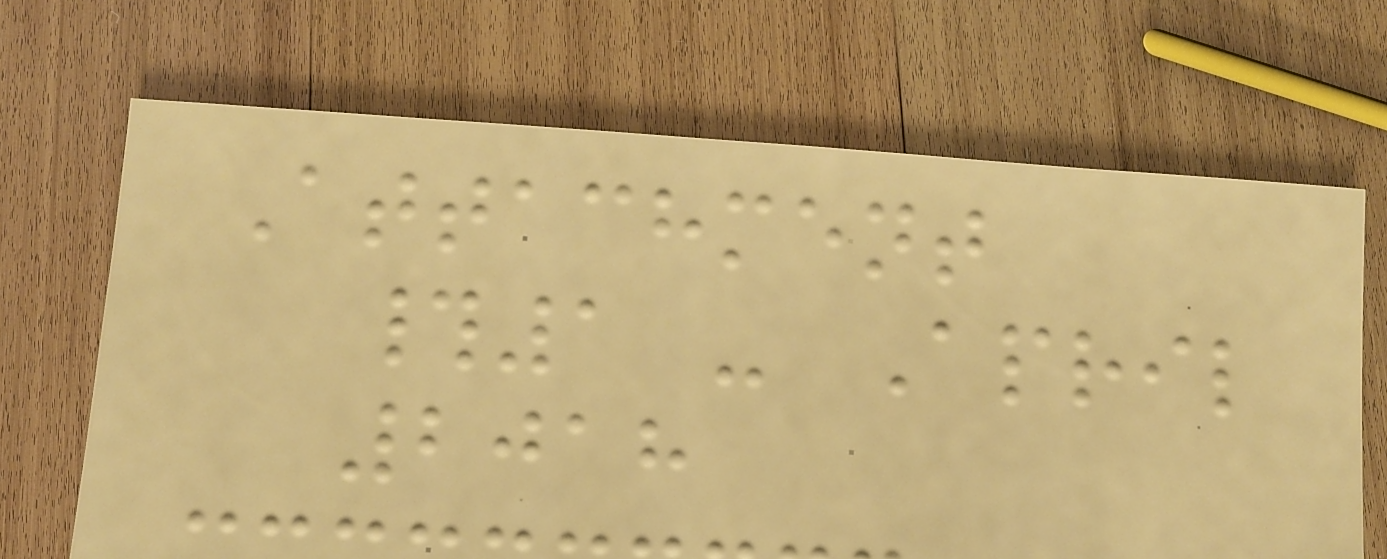Attachment
#1 - April
2018
